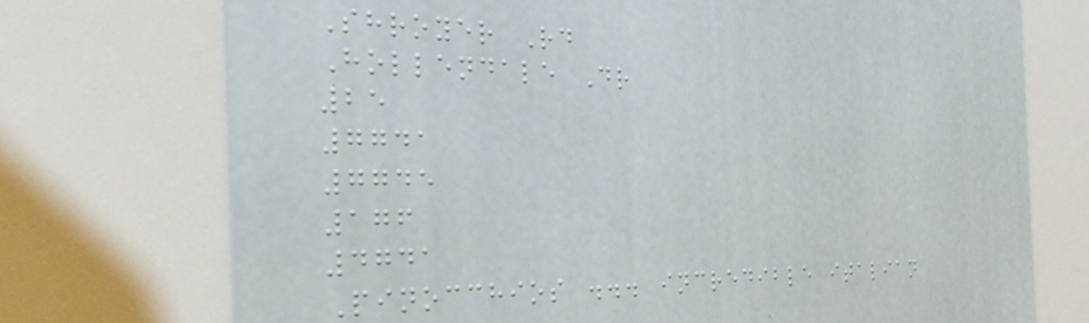Shroyer Rd
Hollendale Dr
25
7741
7745
176
4741
Pinocchios ... incredible italian
